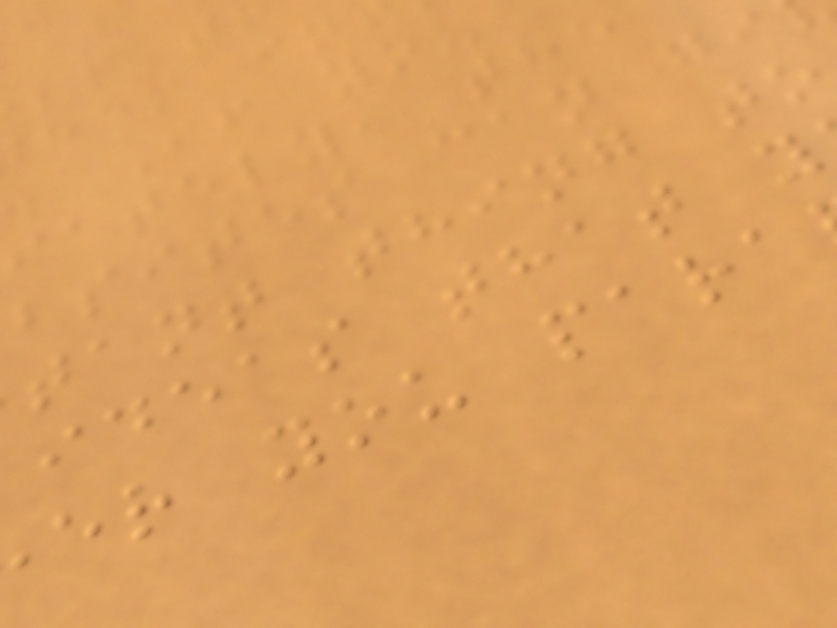iately, the
bsites can gi
tant thing to
ideas that y
er you para
